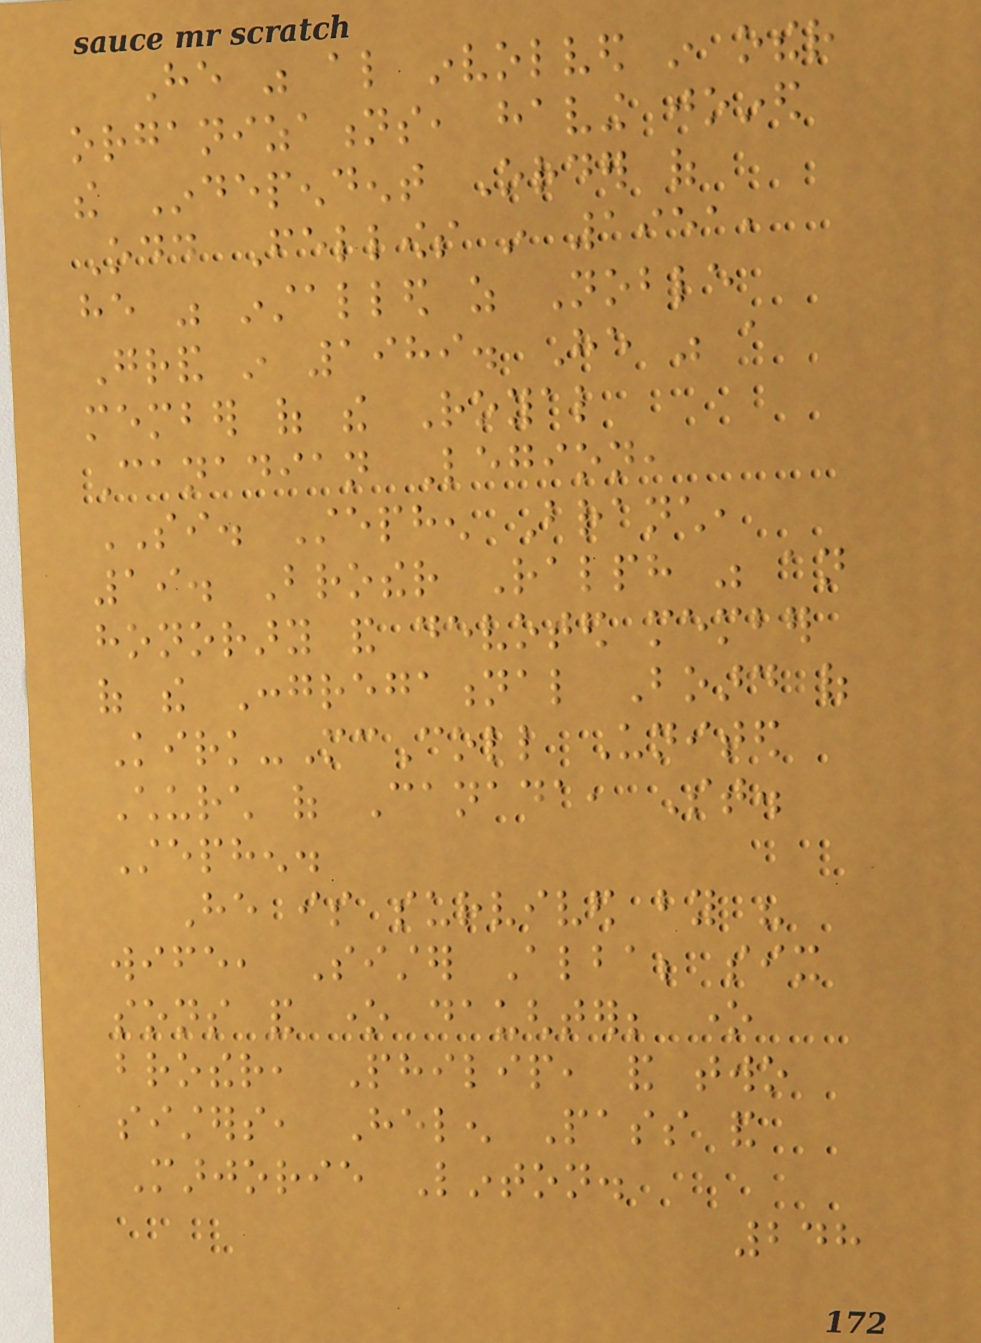He was also involved in other
organizations, having joined
the Independent Order of
Odd Fellows in 1951,
he was installed as Noble
Grand in 1989. He was a
member of the Royal
Canadian Legion,
SI. Stephen Branch,
19. Brother Ralph was an
honorary and devoted member
of the Congregational Board of
Kirk-McColl United
Church of Canada, St.
Stephen.
He is survived by his
wife, Sister Alba; six
sons and one daughter; one
brother, Philip, and two
sisters, Helen Pass and
Marjorie Linton.
248
